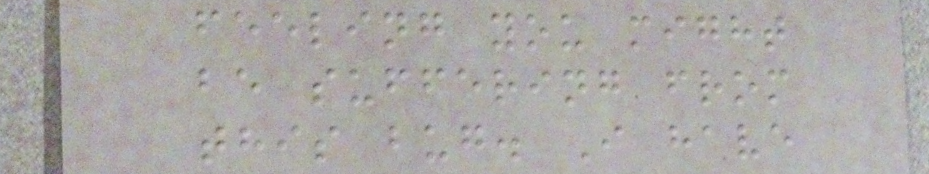feeling you might
be suffering from
this bug. I have
